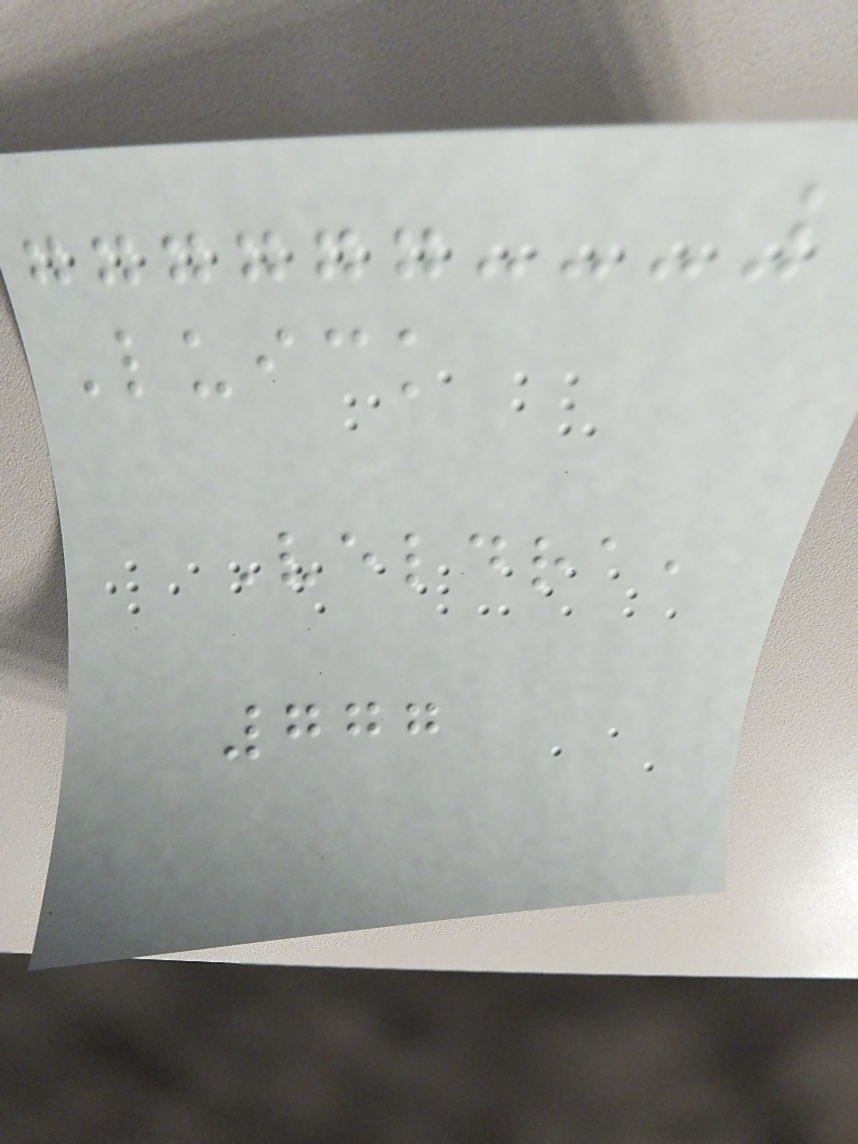Luick
Veldra,
777
